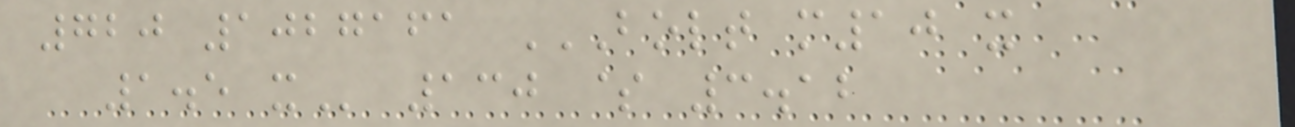720 1027161 BOLT M10 X
1.5 X 130 $ 3.12
